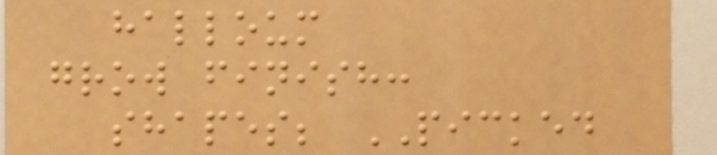halloum
grow finish:
shapes; PICKED
